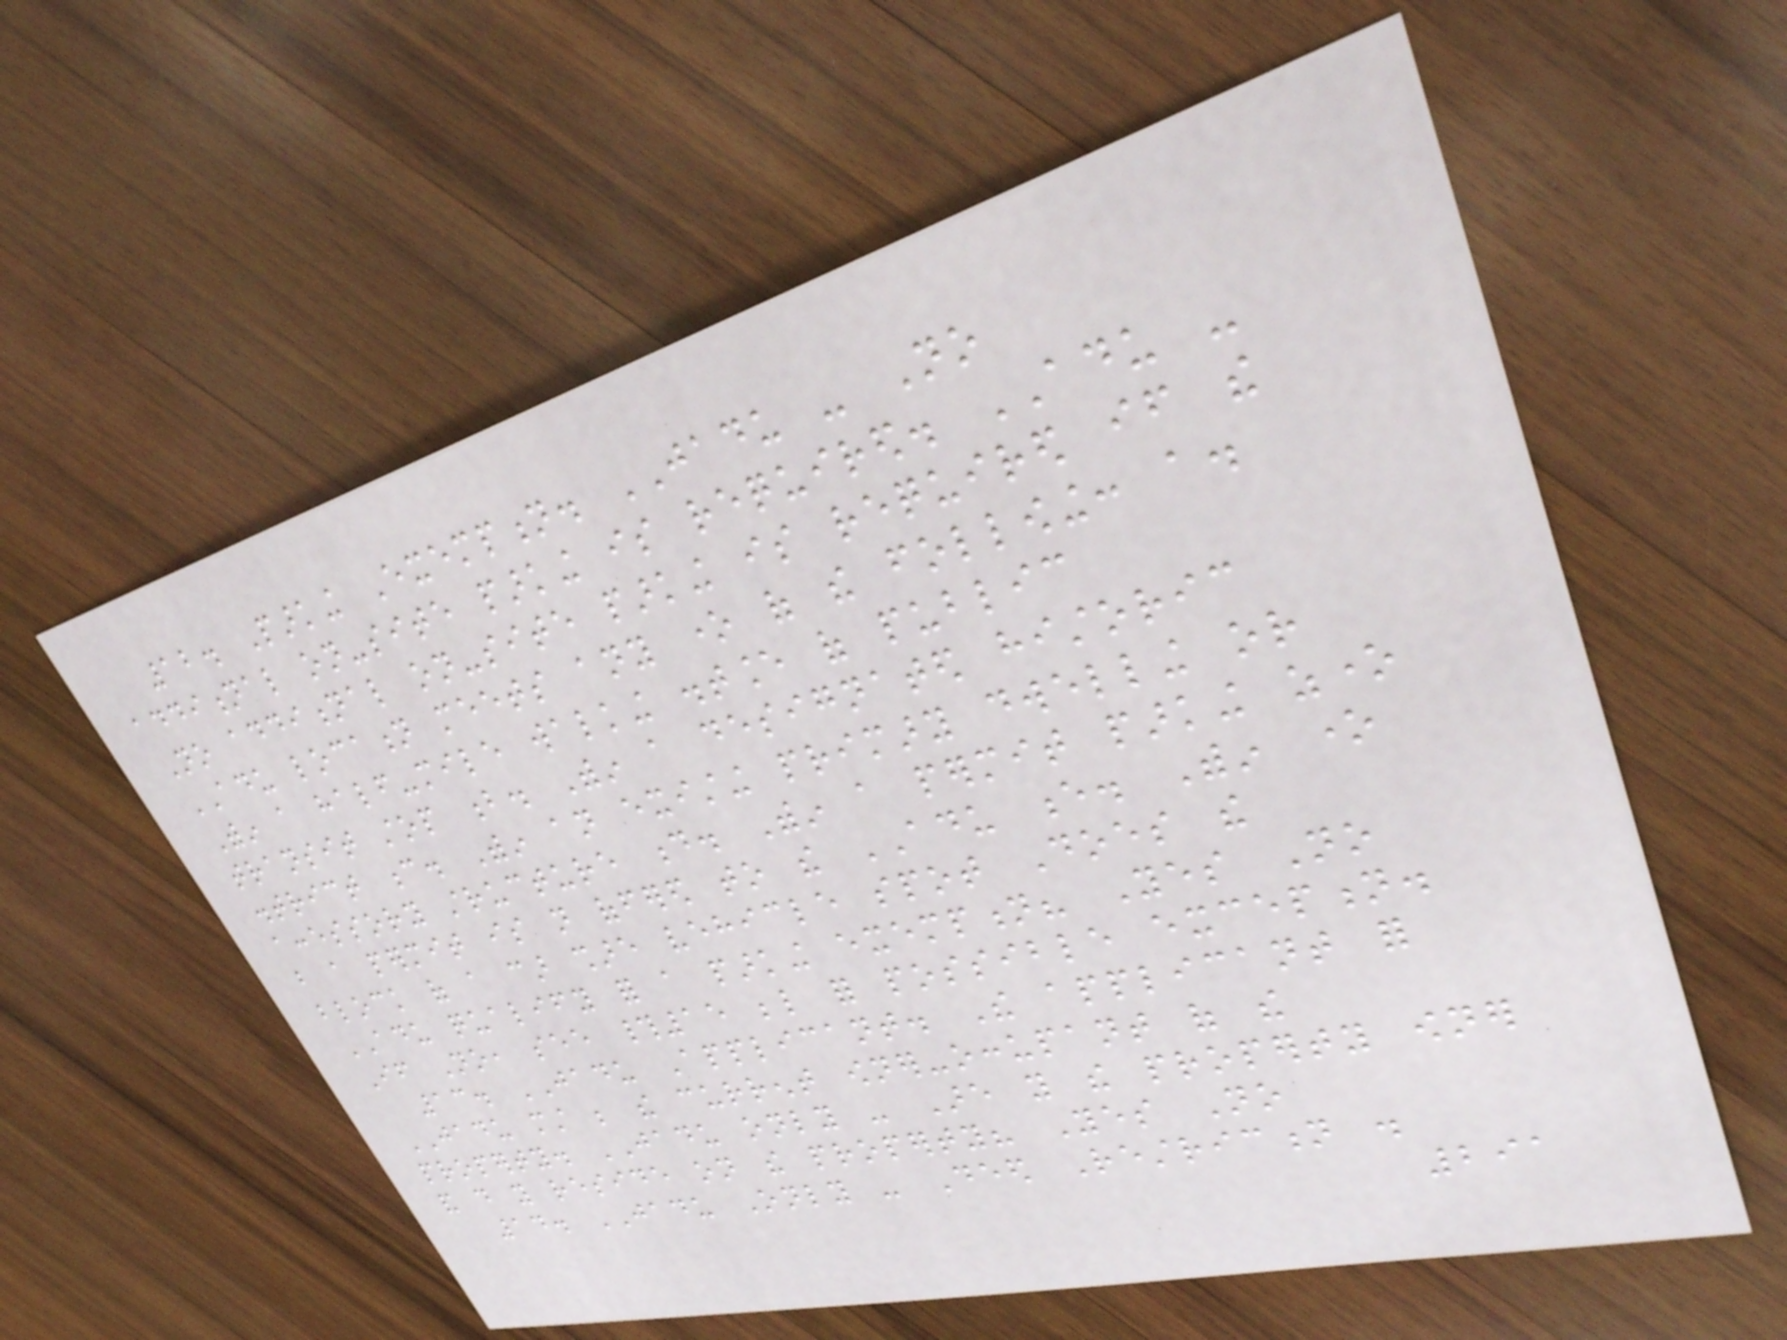12. Parking Exemption. JADU - No
additional on-site parking is required. ADU -
No additional on-site parking is required if the
ADU location meets any one of the following: a.
Within a half-mile walking distance of public
transit stop b. Within a designated historic
district c. Within an existing primary dwelling or
accessory structure d. Within a permit parking zone
but a permit is not offered to the ADU e. Within one
block of a car share vehicle spot Does the
ADU qualify for a parking exemption? Yes No
If No, see #15 below for possible exception.
13. JADU Applicant. The applicant for
JADU must be the current owner-occupant of the
property. JADU only - Are you the property owner
and do you reside on the property? Yes No
14. JADU Only - Deed Restriction .
291
